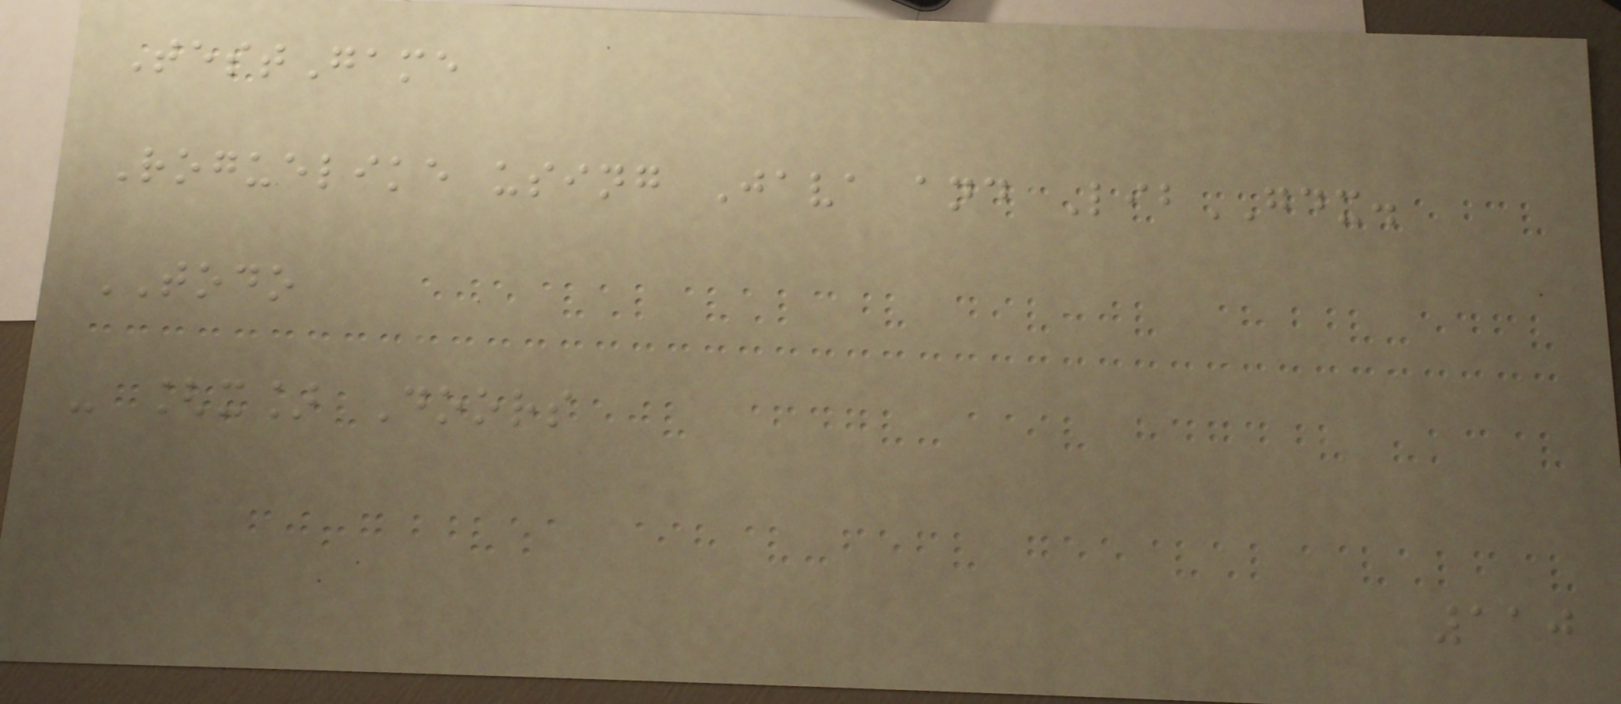TestGame
Roguelike using Java and LibGDX.
TODO
- [x] Doors
110
